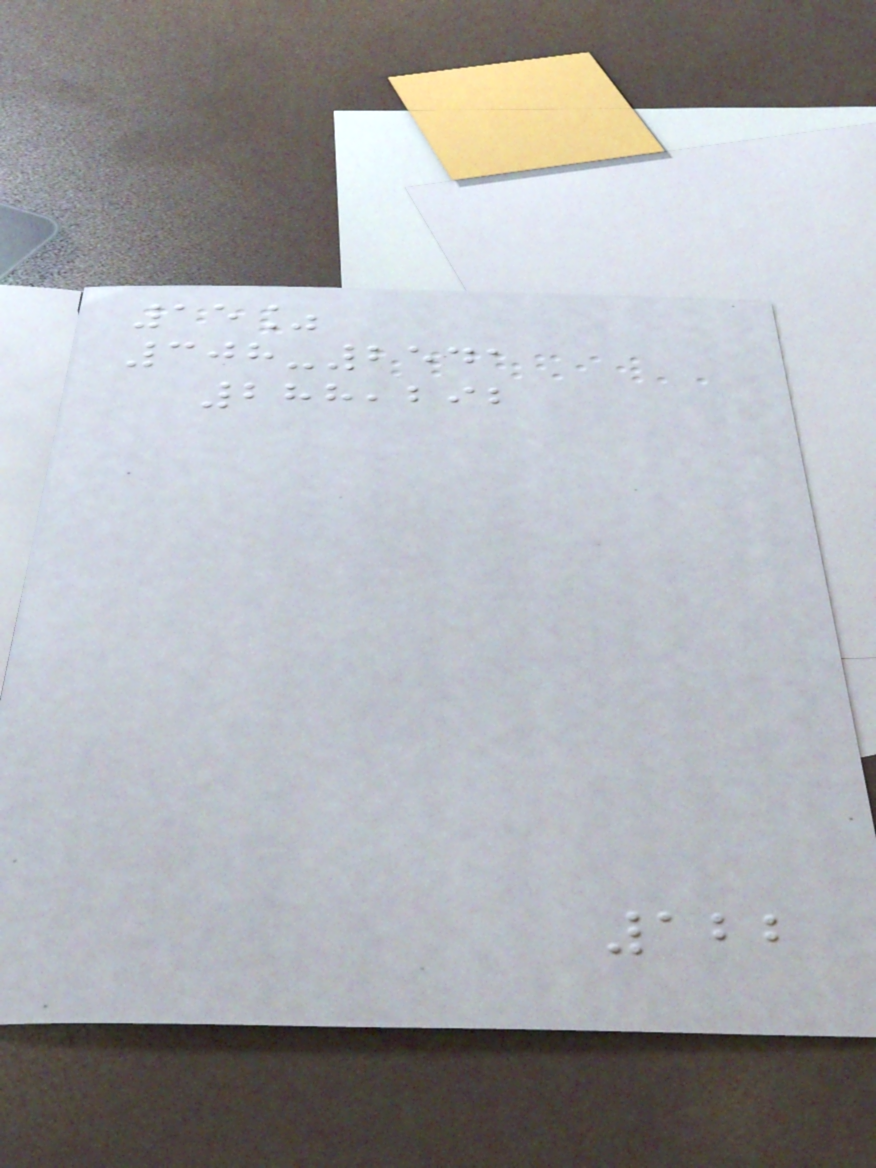15%
308-2541
288,292
122
